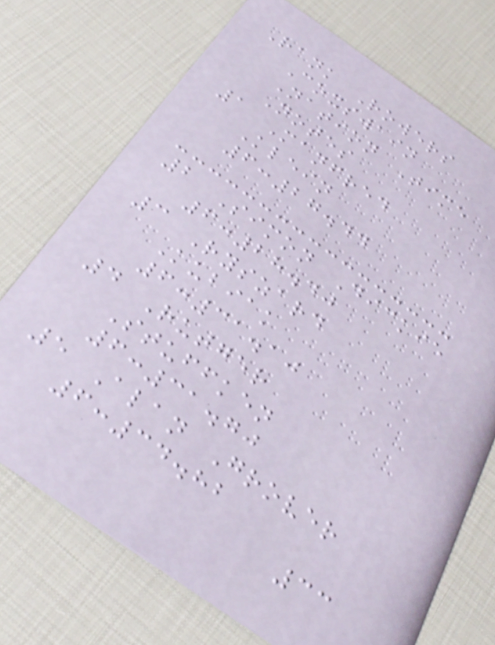Rank Rowers
Coxswain
Nation Time
Notes
1 Manfred
Klein
6:27.44
2 Simon Dickie
6:28.40
3 Ryszard
Kubiak
6:31.10
4 Rutger
Stuffken
6:31.70
5 Alan Grover
6:34.82
33
